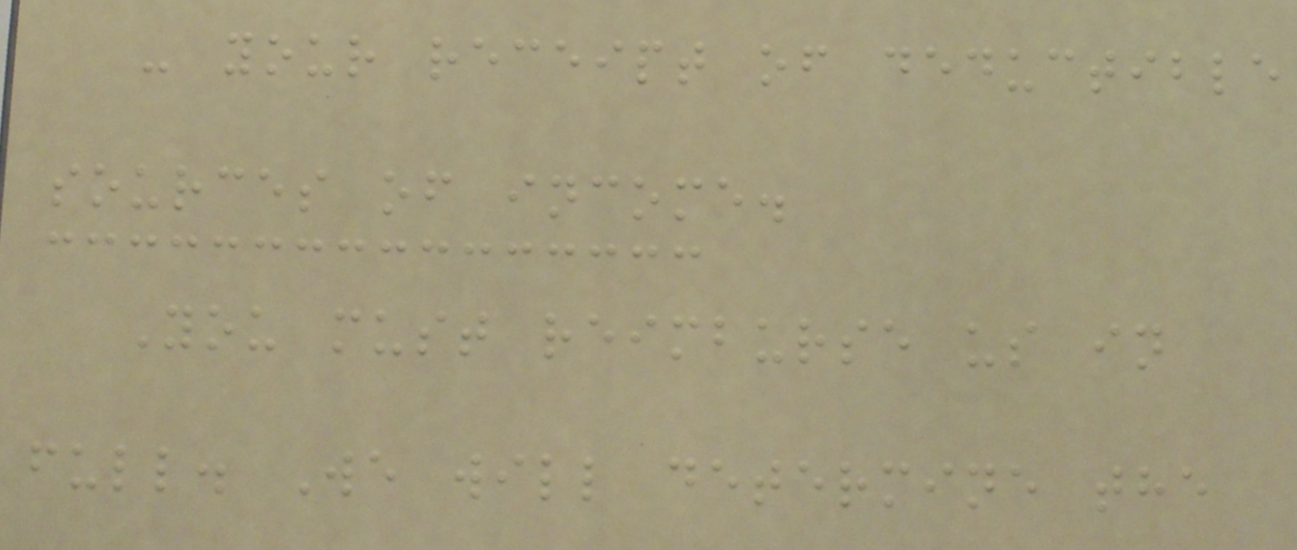- your receipt of deductible
sources of income.
You must reimburse us in
full. We will determine the
